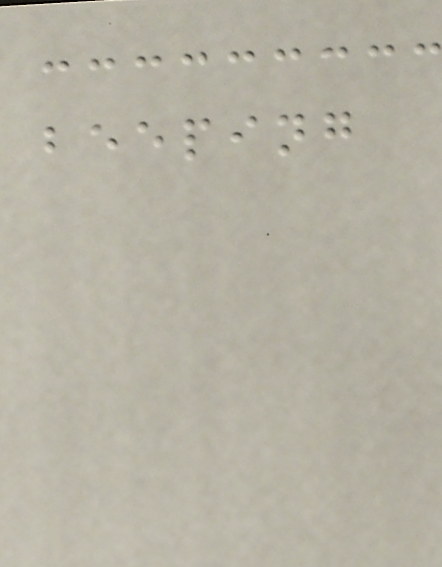beeping
